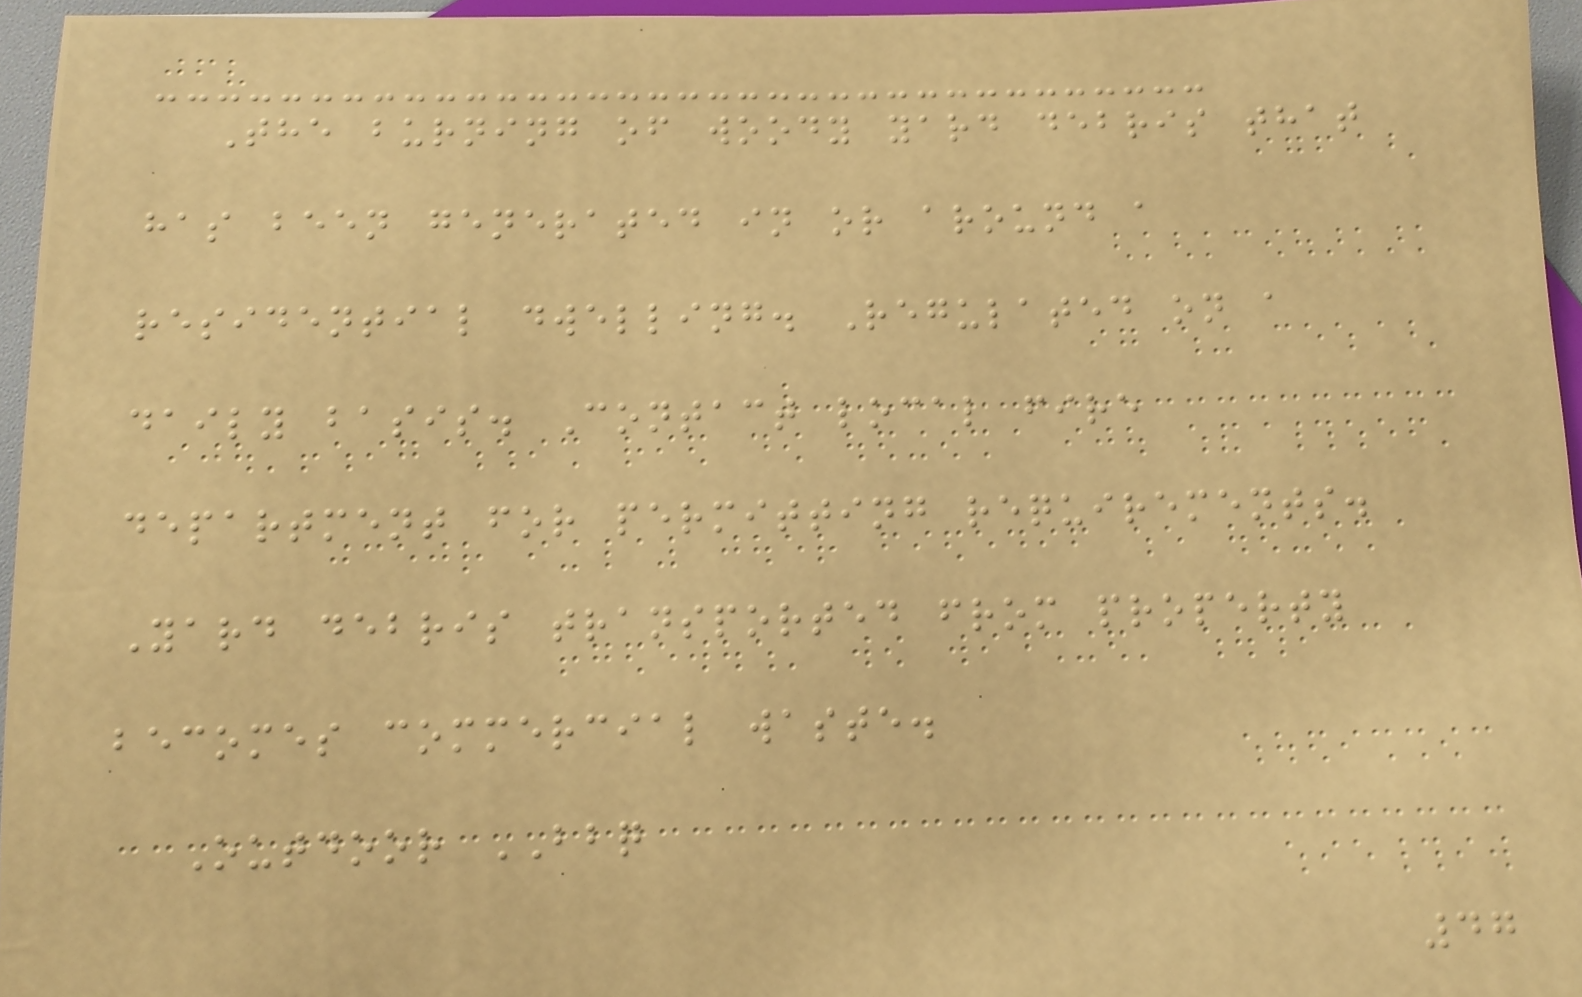The burning of woody yard debris that
has been generated in or around a
residential dwelling. Regulated on a
daily basis. Contact local fire
department for permitting requirements.
Yard debris transported from property
becomes commercial waste.
Outdoor BBQ
47
